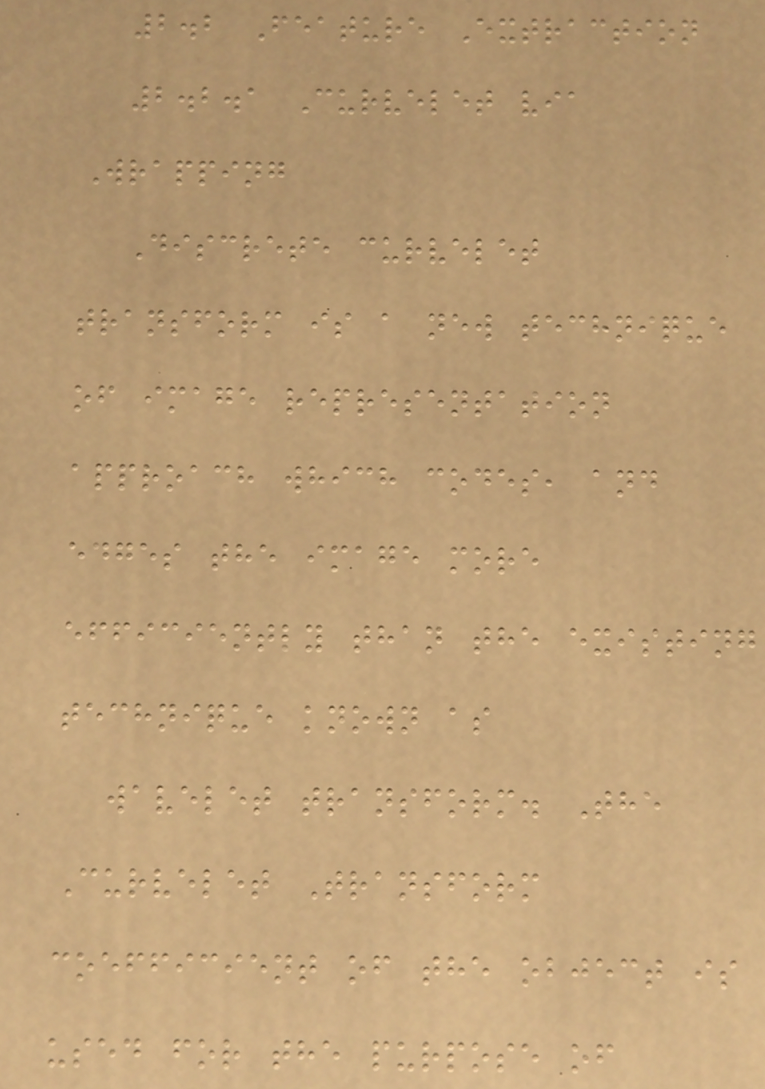2.2 Feature Extraction
2.2.1 Curvelet via
Wrapping
Discrete curvelet
transform is a new technique
of image representation
approach which codes, and
edges the image more
efficiently than the existing
technique known as
wavelet transform. The
Curvelet Transform
coefficient of the object is
used for the purpose of
